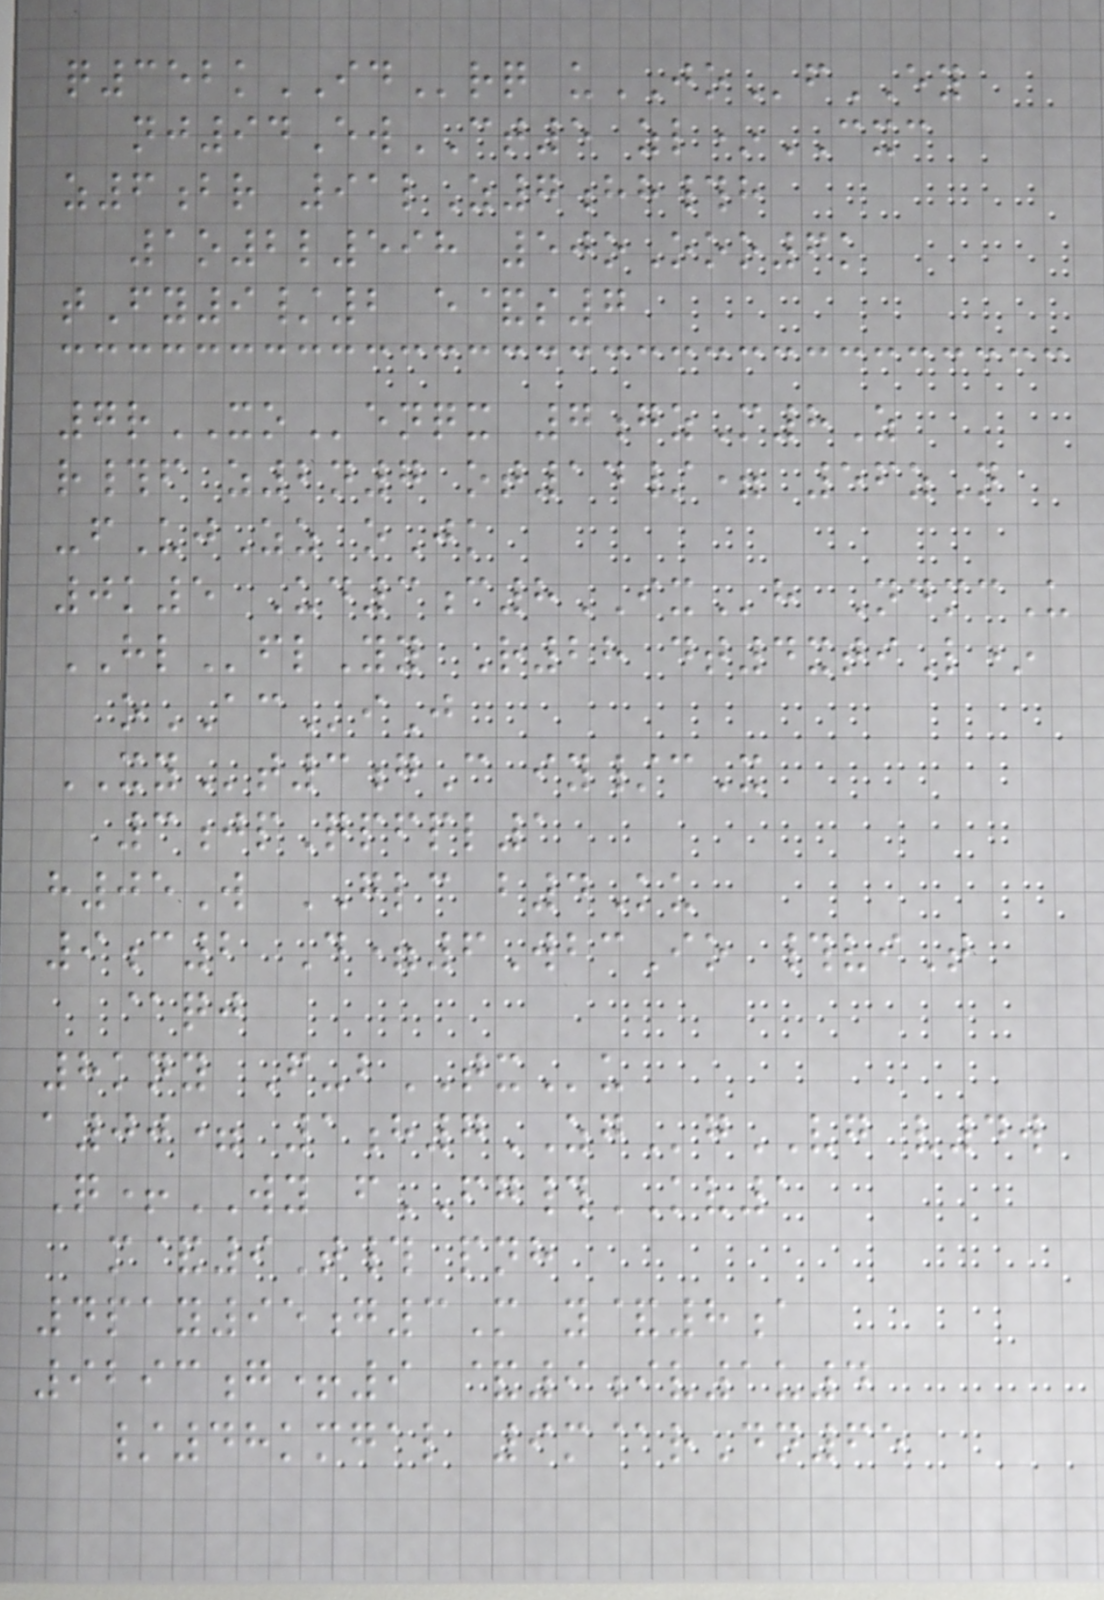q352kIDrq uJOfEY
nj94EwCT5 zl*CXC
z6br 91lZ7hh#h
1o2l598 50oOoo6k
tFy9/2 e&s7
7rXOenqx 7gzM8Z
r#f z2n7 ot14/= 56zN
-fUjZz oJk
0k5 Ud3c8IXh NdmcU
HLflYy R28 dt4xtiL*
oACiJ
XYt3gC iy/cX
3jpQpfpl1
h05W GLC b4Ku
9c2 D=6WbcIo #viT
@qj
8kny F-bTXu
a00= 1h7ZGgVG v4w
Q+WY fFG#KV1
m&9T# pnh
4pay95g3M y&8a
9293g+9 &9iv1u4
/48kmgal 9m@rDn65
